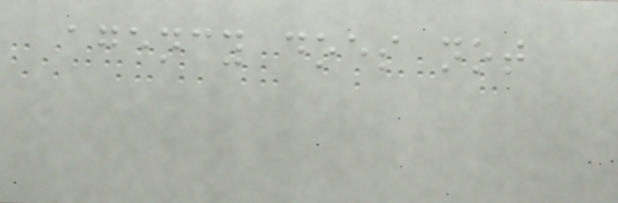agency does not
